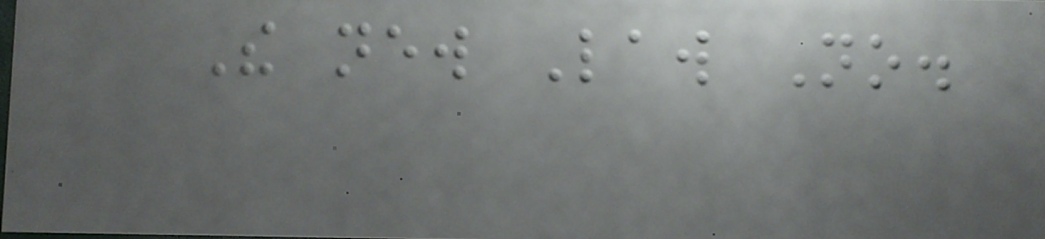The new Law No.
